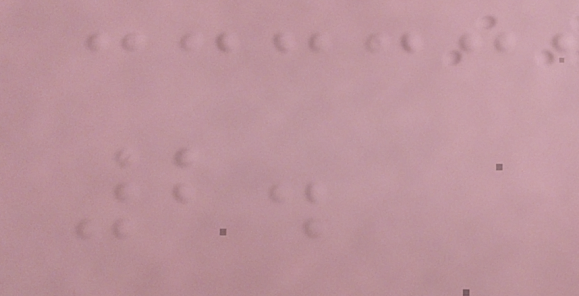2.
